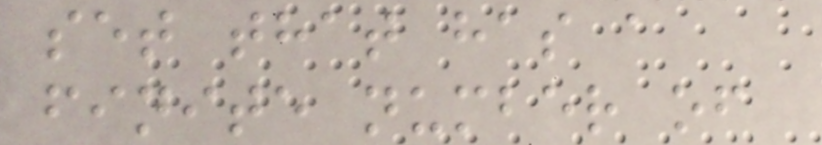set that has a
finite number of
